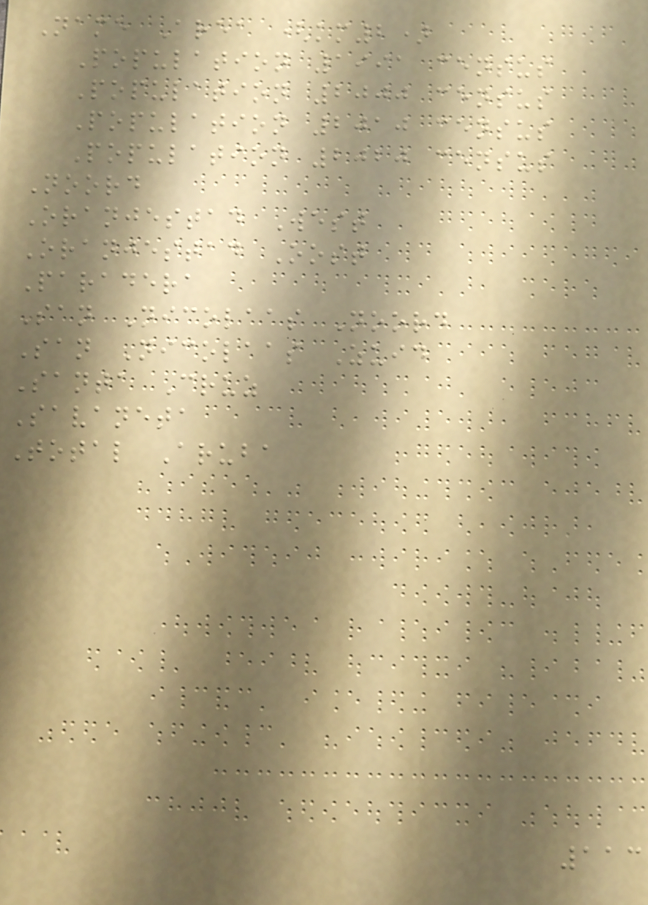Name Area (km2)
Population 1991 census
Population 2000 census
Population 2010 census
Population 2020 census
Noord
Oranjestad West
Oranjestad Oost
Paradera
San Nicolaas Noord
San Nicolaas Zuid
Santa Cruz
Savaneta
Total Aruba
113
